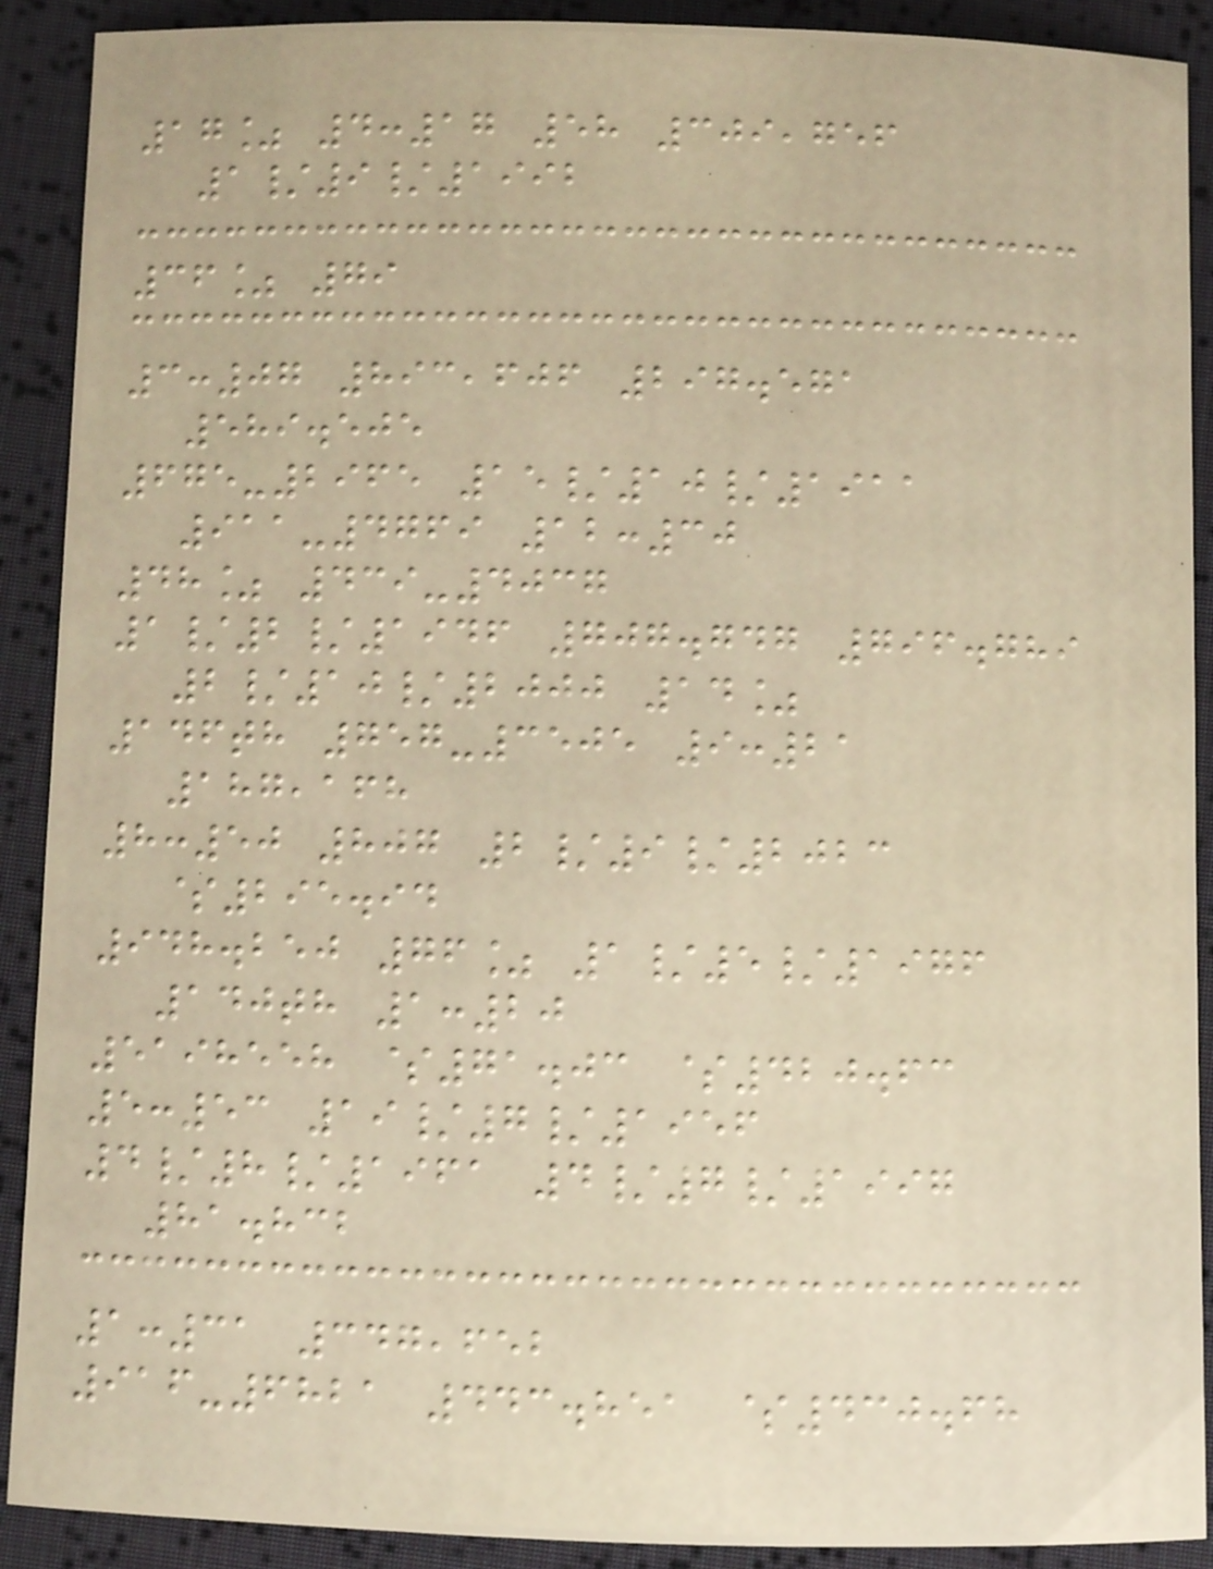17% 4:17 58 309,756
1/9/1992
36% 79
3:07 893,606 297.571
589.505
675-2965 15/10/1911
911-4769 12:30
48% 439-4037
1/2/1946 707.747 796.789
2/10/2000 14%
146th 757-3505 9:21
187,168
8:50 807 2/9/2023
$295.94
948.250 76% 1/5/1976
140th 1:20
5198558 $71.03 $420.63
5:53 19/7/1956
4/8/1961 4/7/1997
81.832
1:31 347,652
916-6821 443.851 $430.68
